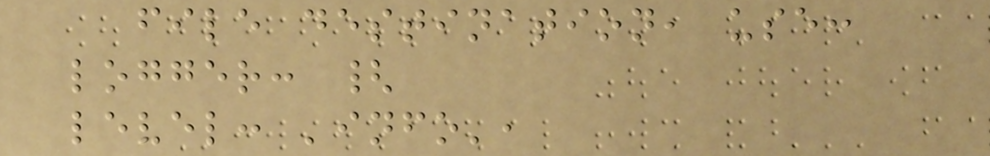file destination, use:
logger: {
level: 'info',
